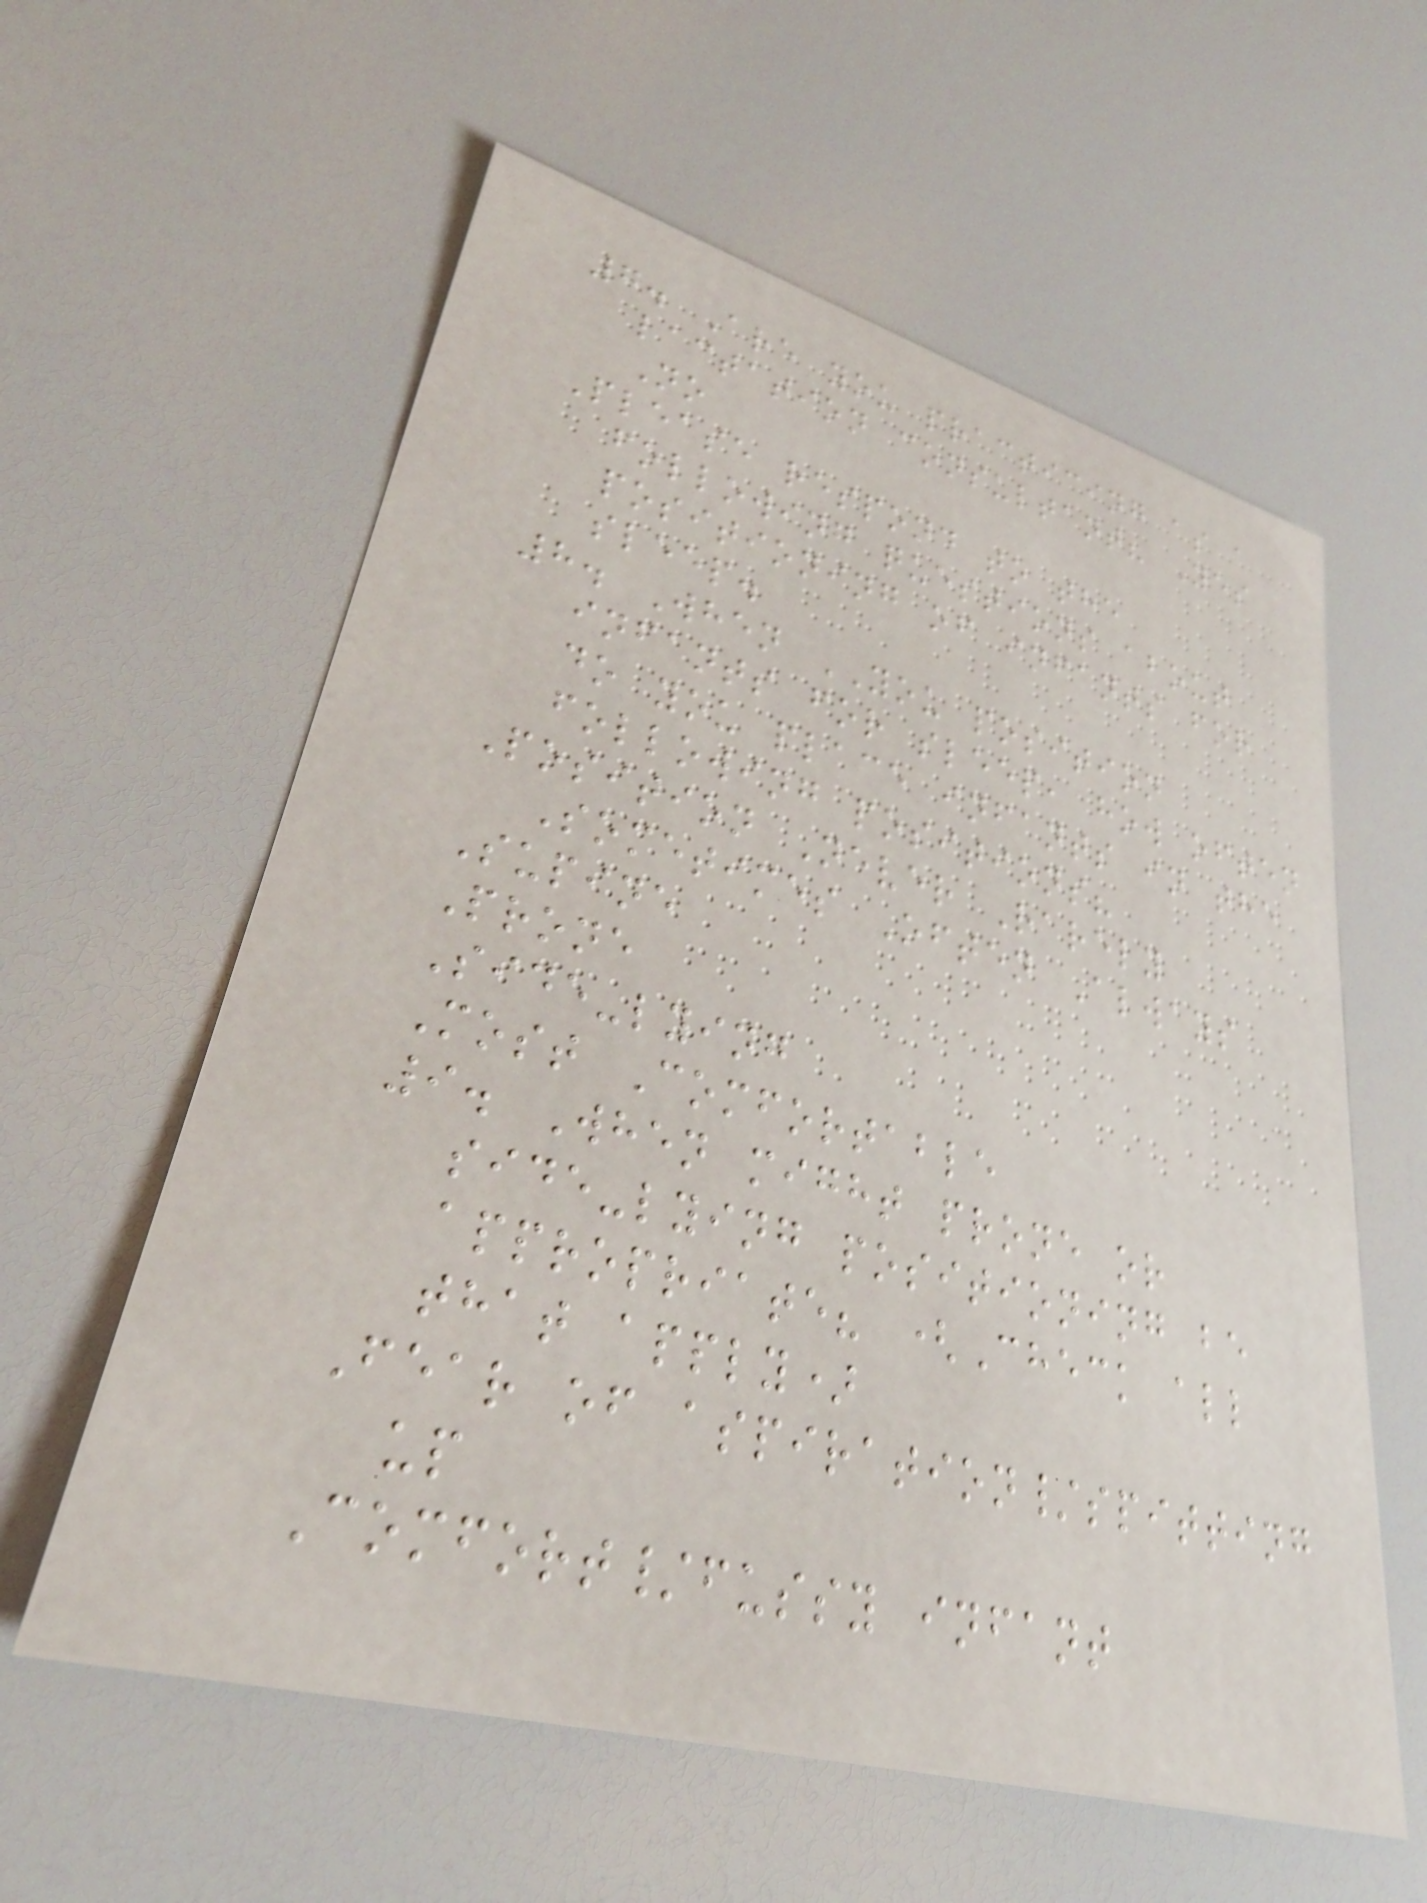7. Are you practicing as a
lactation consultant? Yes
No
Please respond to the
following questions about
positioning of infants for
sleep.
8. When YOU position
infants for sleep, how often
do you place infants in the
following positions?
Position Never Rarely
Sometimes Often Always
Supine
Prone
Side-lying
Most Comfortable
9. When might prone or
side-lying positioning be
appropriate? (Check all
that apply)
Fear of aspiration/spitting
up
Comfort/fussy infant
